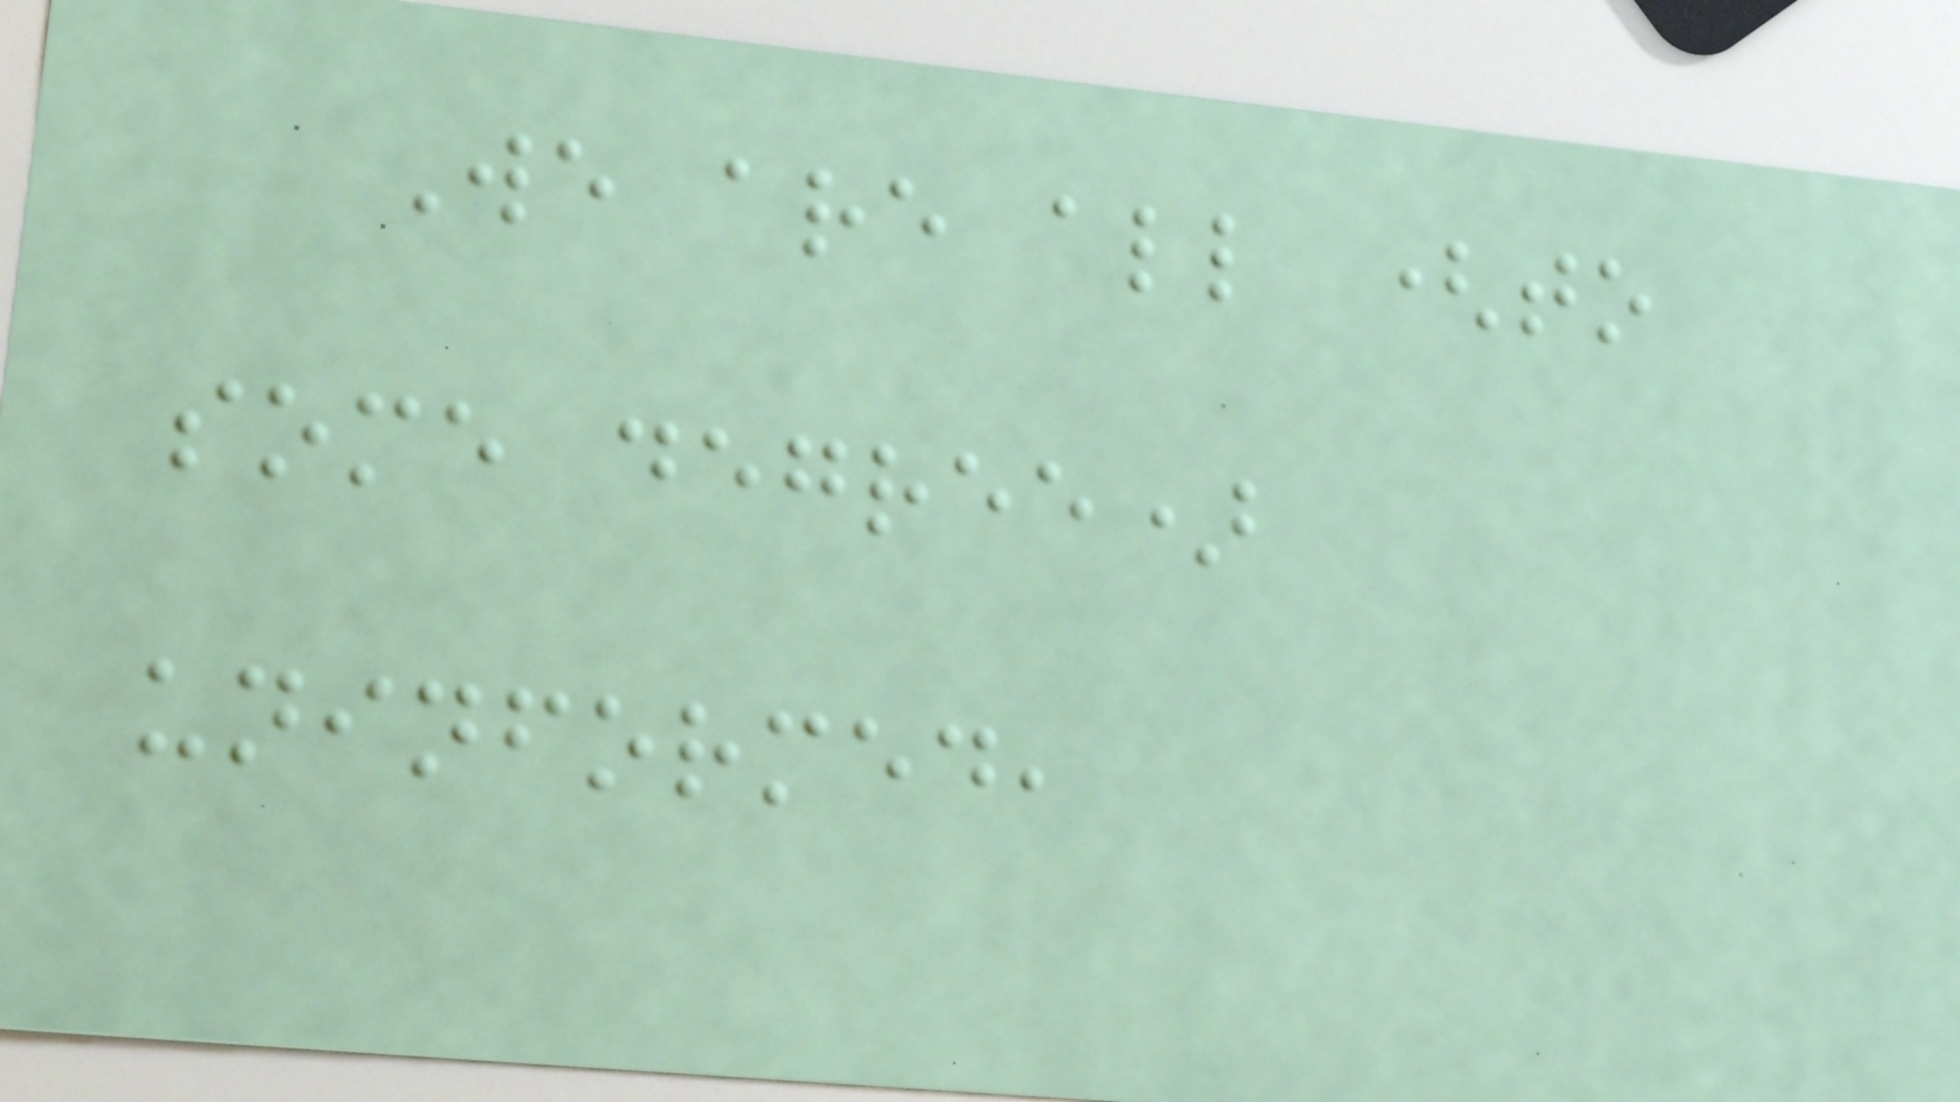We are all (to
some degree)
uninformed,
